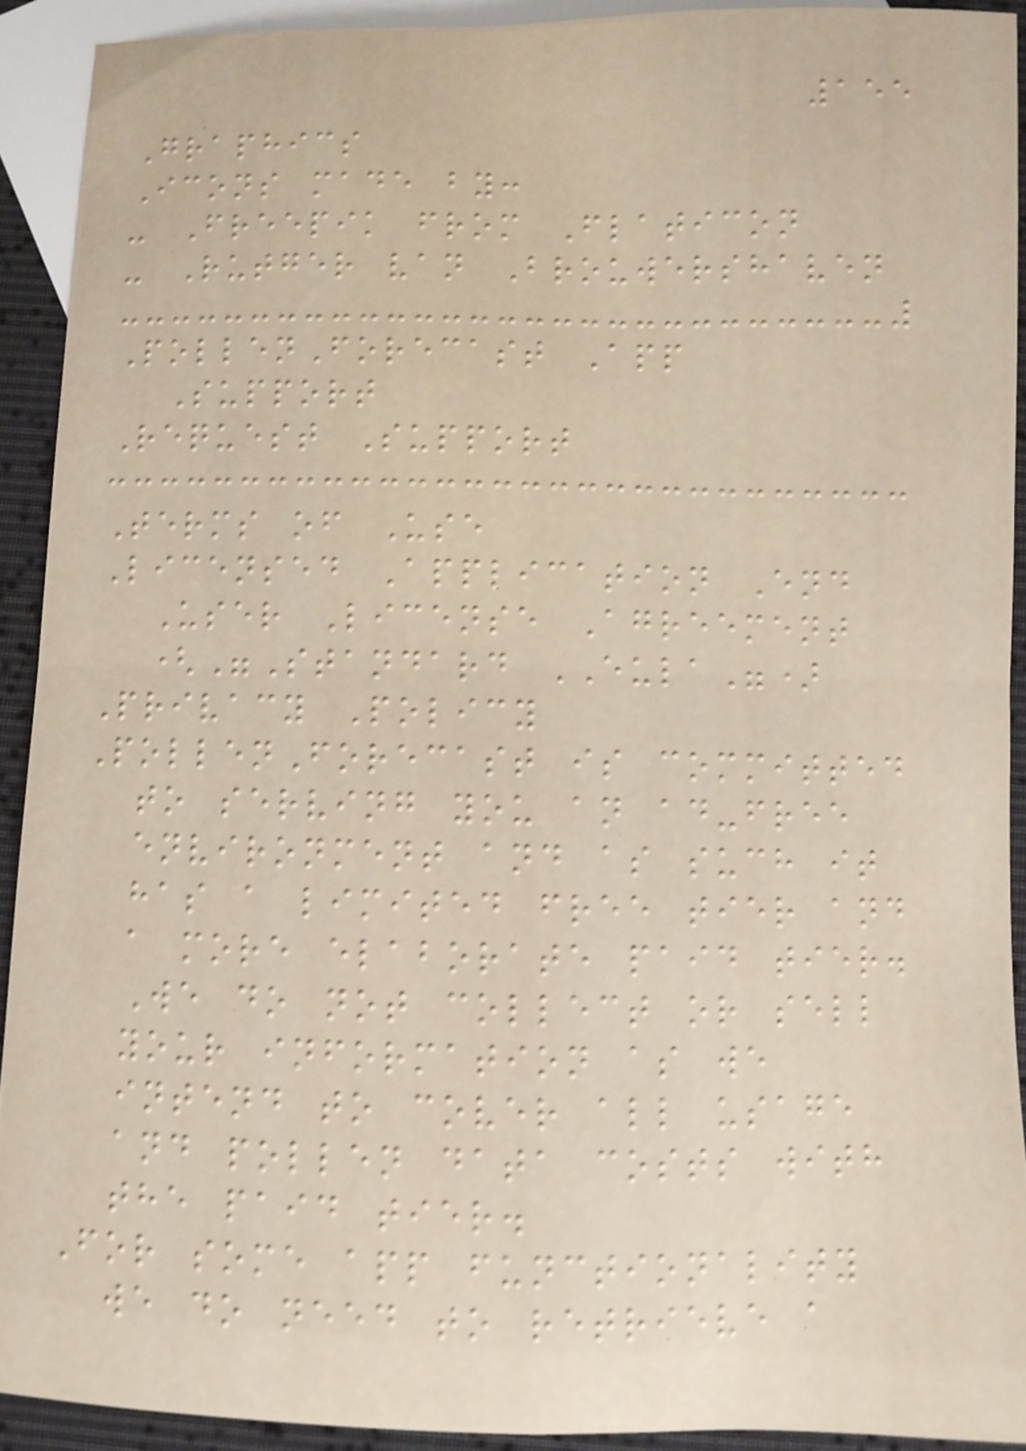155
Graphics
Icons made by:
- Freepik from Flaticon
- Rutger van Brouwershaven
PollenForecast App
Support
Request Support
Terms of Use
Licensed Application End
User License Agreement
("Standard EULA")
Privacy Policy
PollenForecast is committed
to serving you an ad-free
environment and as such it
has a limited free tier and
a more elaborate paid tier.
We do not collect or sell
your information as we
intend to cover all usage
and pollen data costs with
the paid tier.
For some app functionality
we do need to retrieve a
